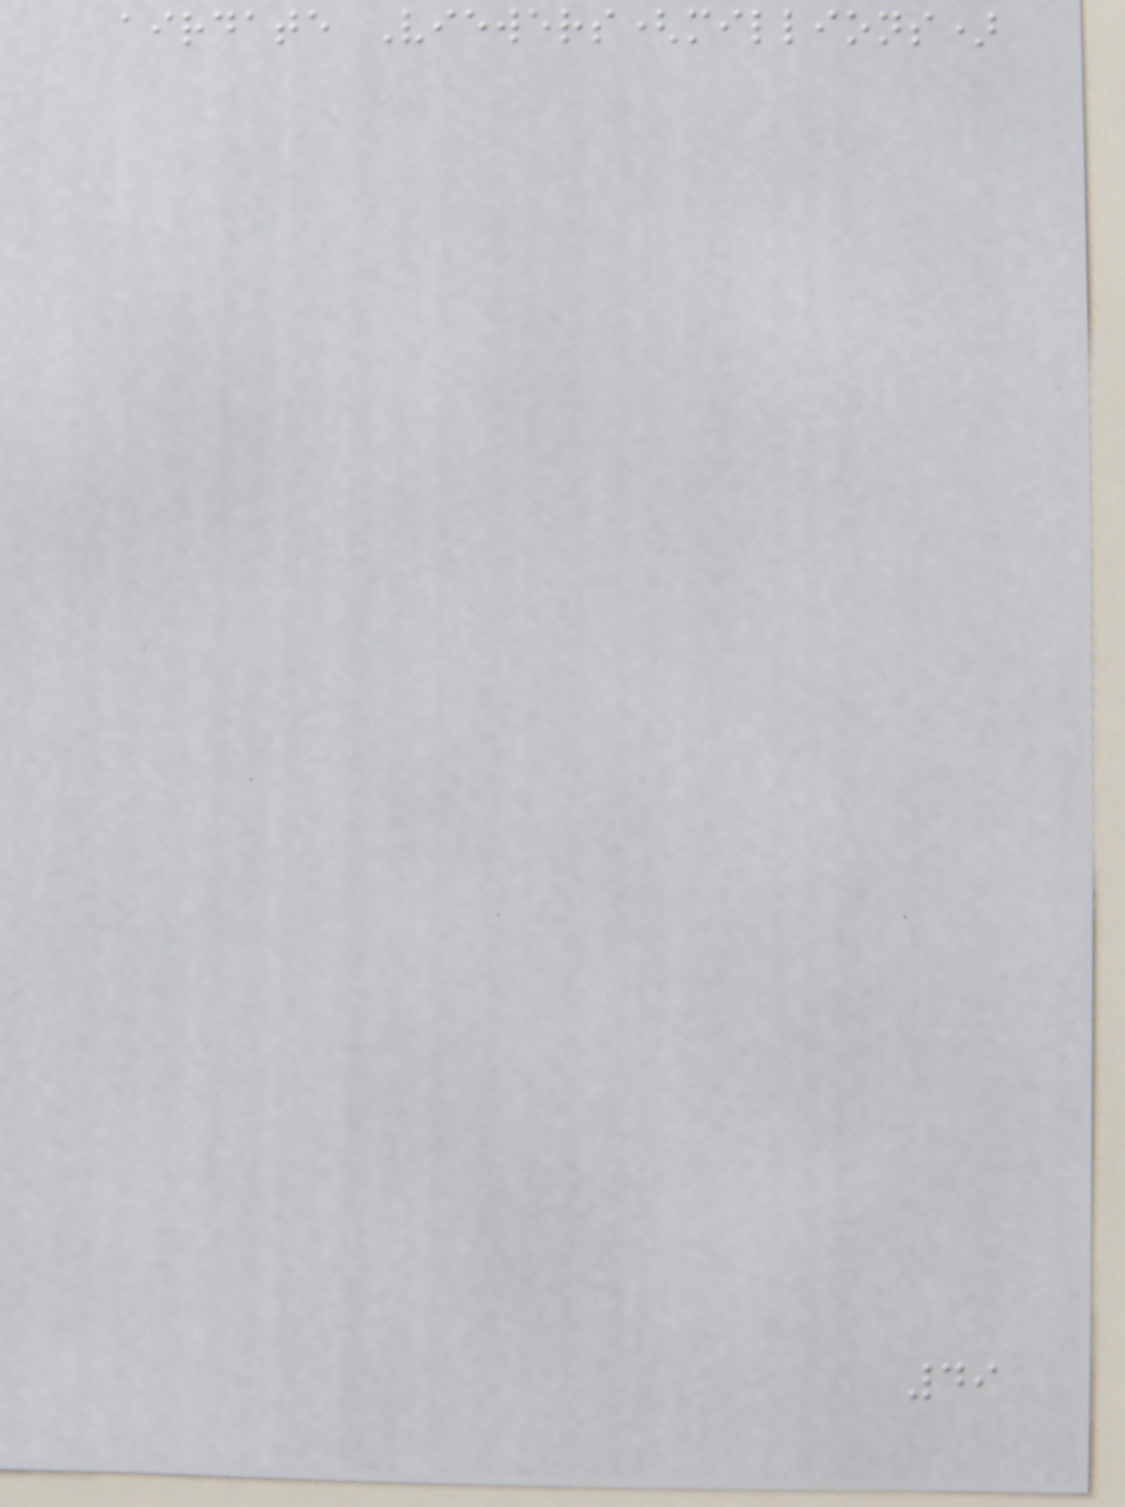airdate Viewers(millions)
49
